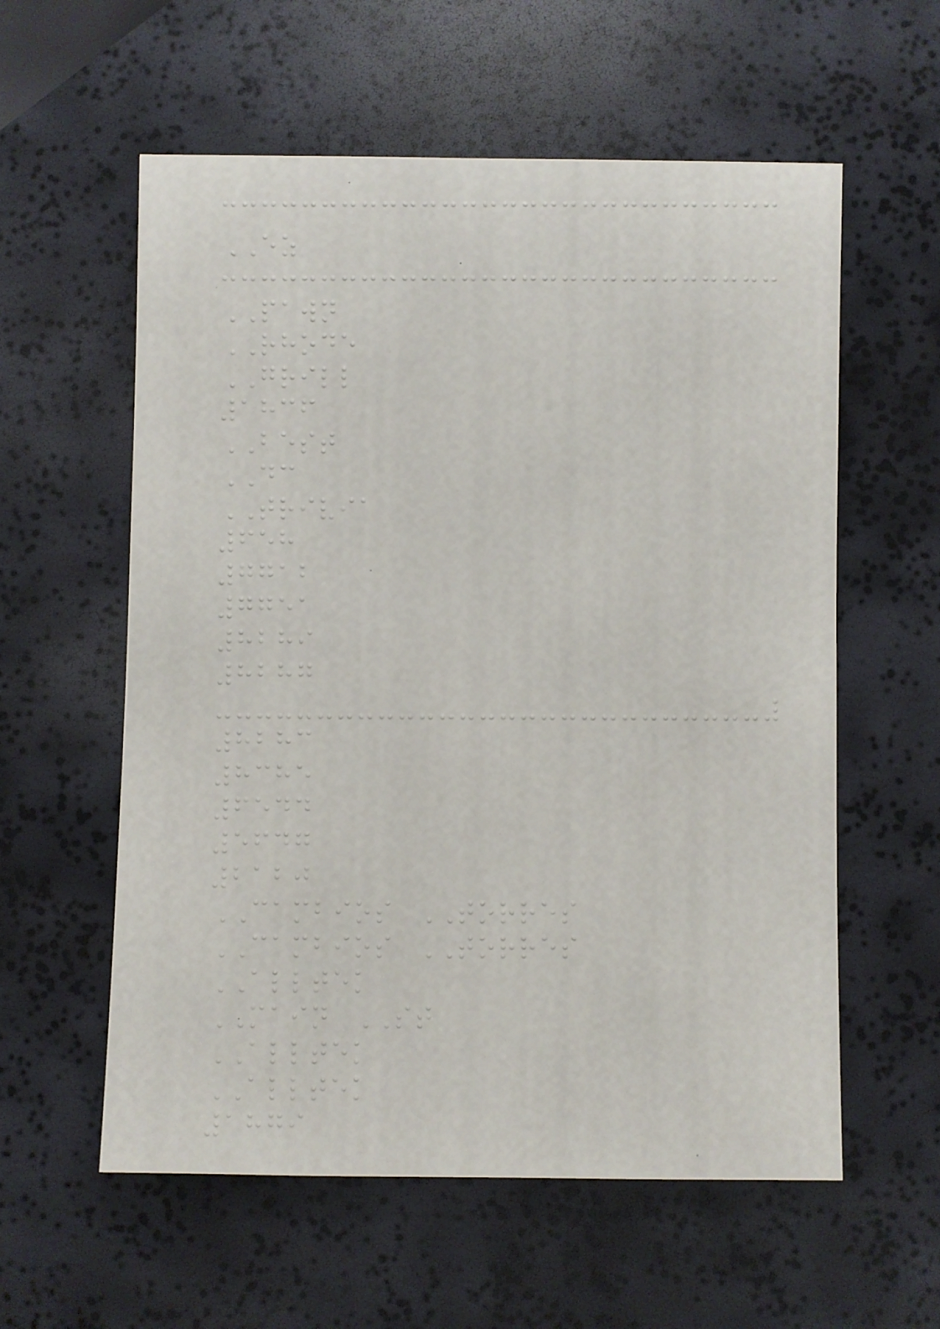EZ
PAWN
RHODE
GRILL
1836
BEST
DC
TRIVIA
658
7712
7751
8289
8287
8283
8385
6544
5647
2120
CAMBIOS TORRES
CAMBIOS TORRES
ALLTEK
MAIN ST
ALLTEK
ALLTEK
1879
